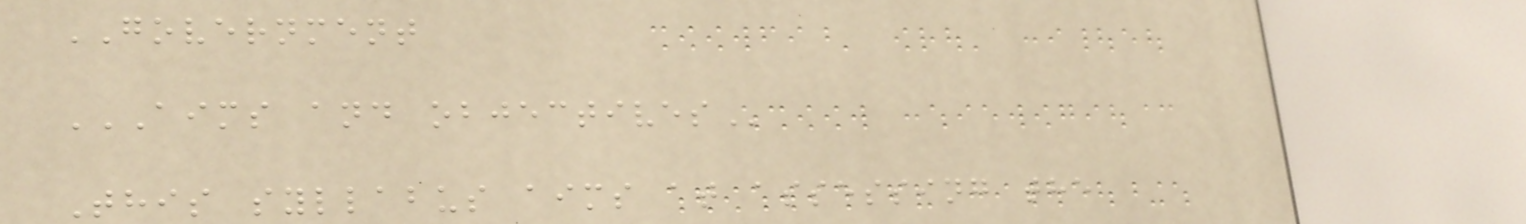GOVERNMENT
AIMS AND OBJECTIVES
This syllabus aims at assessing the
